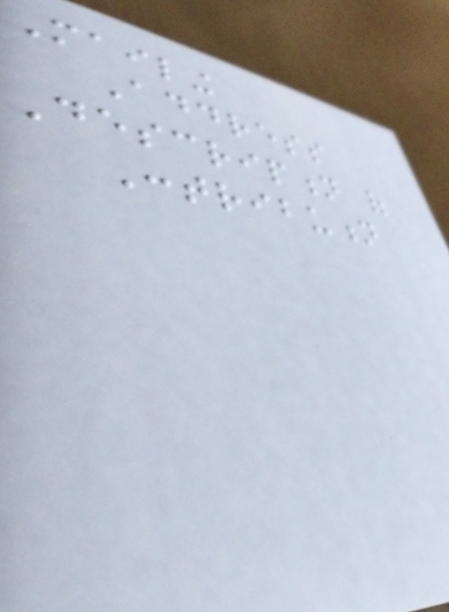Mailing
Address
Description of
Contribution
